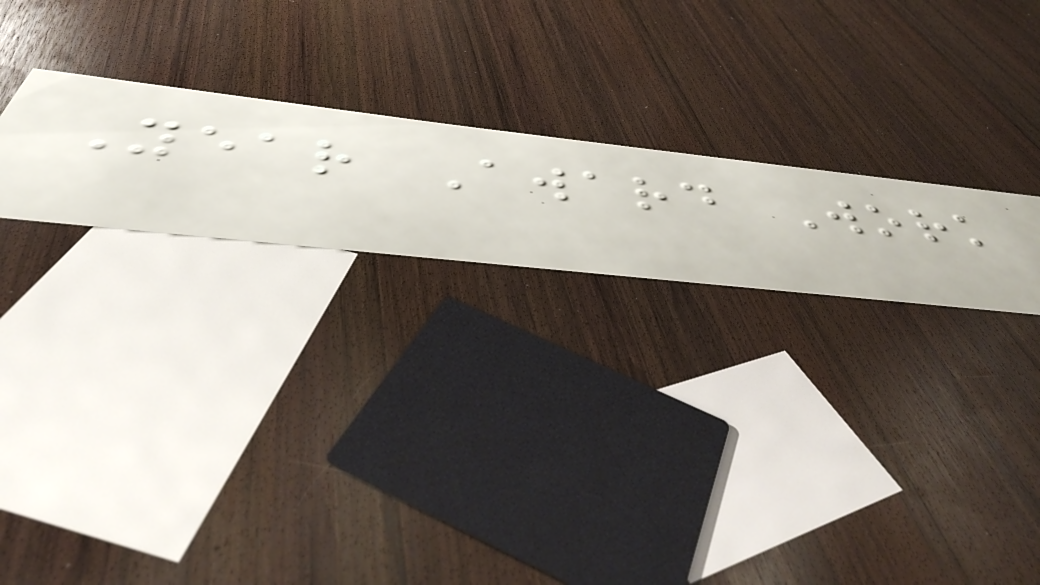Year Award Work
